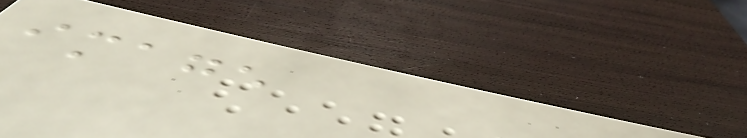image
